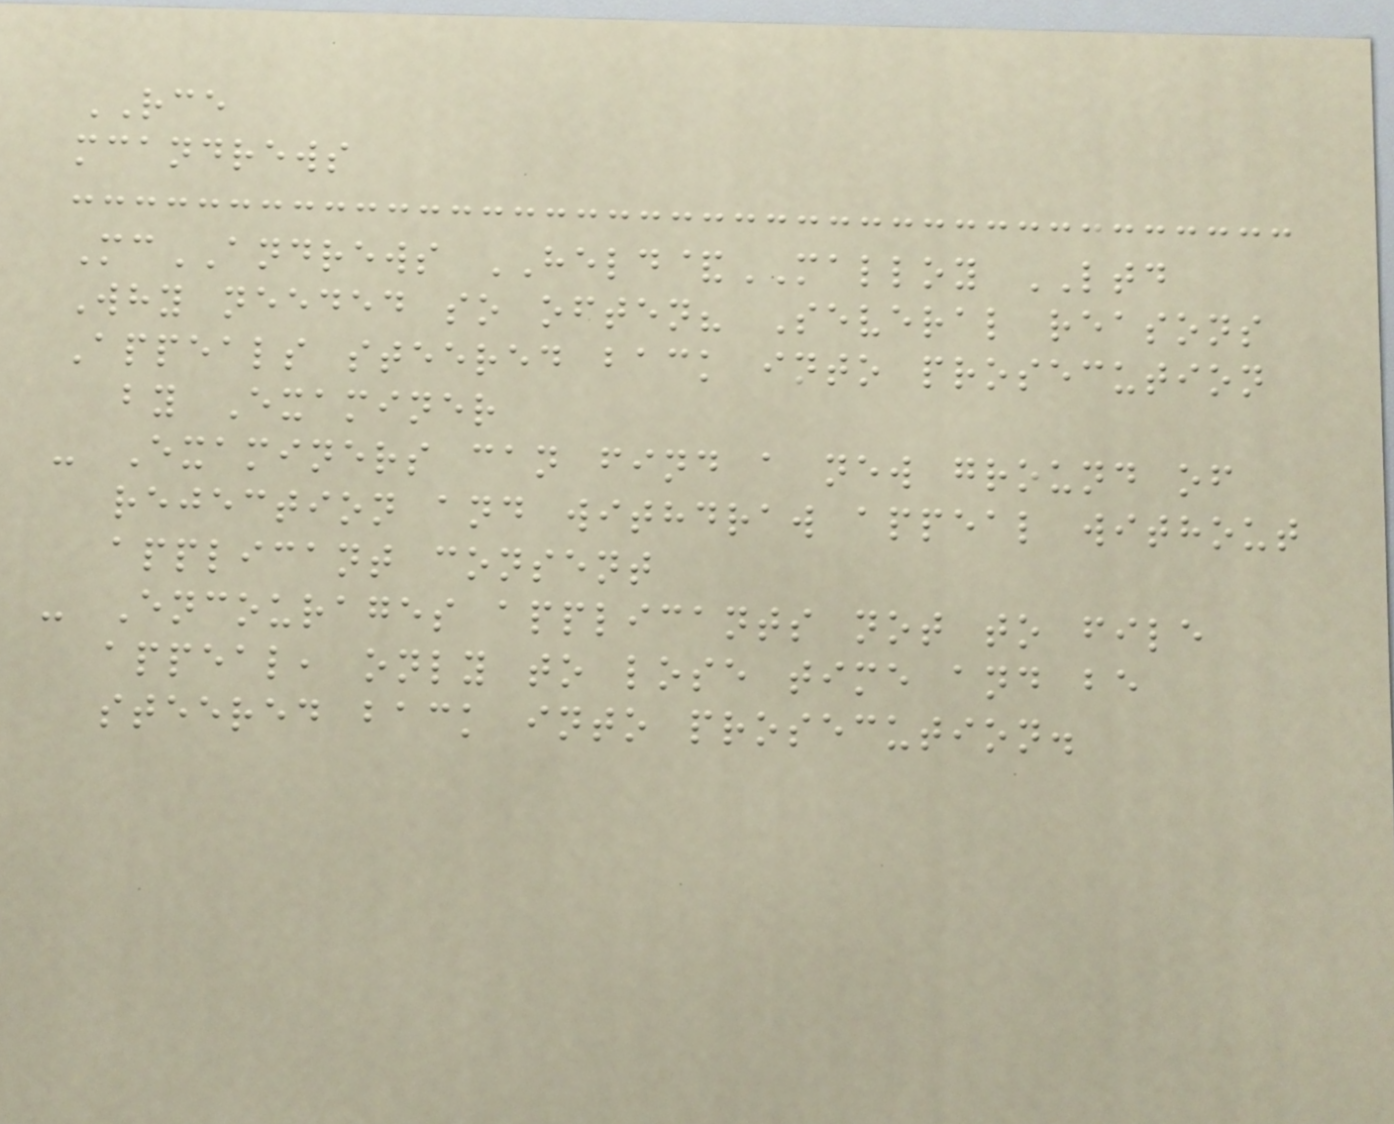RCE
mcandrews
McANDREWS HELD&MALLOY LTD
Why needed so often? Several reasons
Appeals steered back into prosecution
by Examiner
- Examiners can find a new ground of
rejection and withdraw appeal without
applicant consent
- Encourages applicants not to file
appeal, only to lose time and be
steered back into prosecution.
